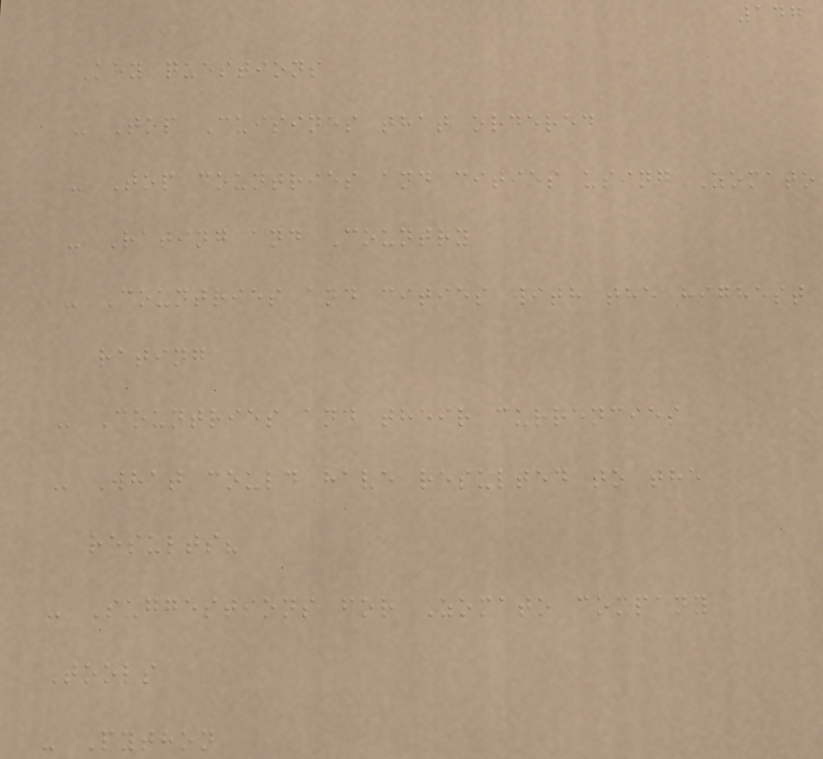147
Key questions
- Top Cuisines that ordered
- Top countries and cities using Zomato
- Rating and Country
- Countries and cities with the highest
rating
- Countries and their currencies
- What could have resulted to the
results?
- Suggestions for Zomato company
Tools
- Python
